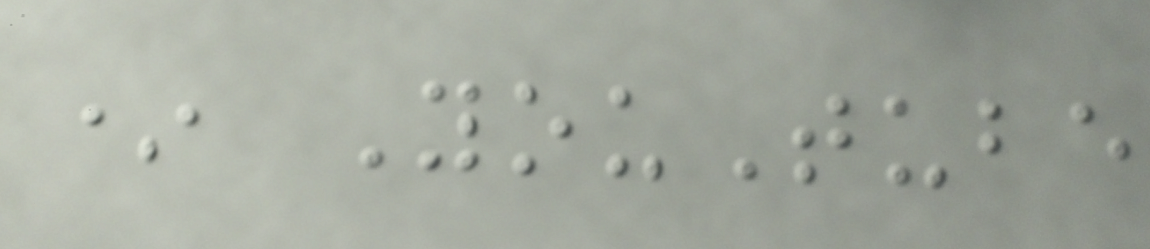* YouTube
